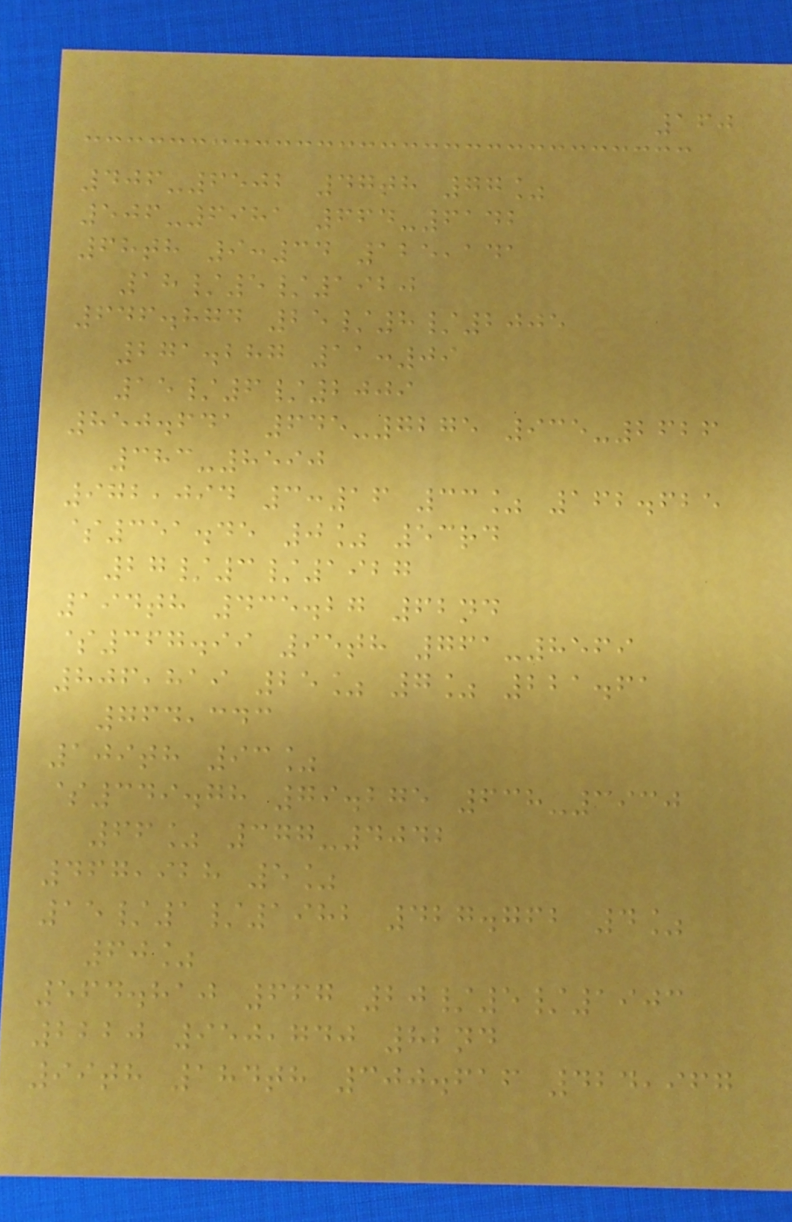160
406-6502 47th 77%
506-6981 664-6142
68th 9:34 125,141
18/5/1920
646.874 25/8/2005
271.287 11:09
15/6/2009
850.641 645-7275 935-2626
383-8590
972,094 3:16 33% 162.625
$351.45 0% 53rd
27/3/1927
194th 435.27 62nd
$367.99 95th 761-8569
806,819 25% 7% 221.61
764,343
109th 93%
$349.78 79.275 638-3930
66% 377-4042
467,928 5%
15/1/1982 427.762 4%
60%
564.810 667 20/5/1903
2220 950,740 82nd
99th 184th 300.616 424,967
